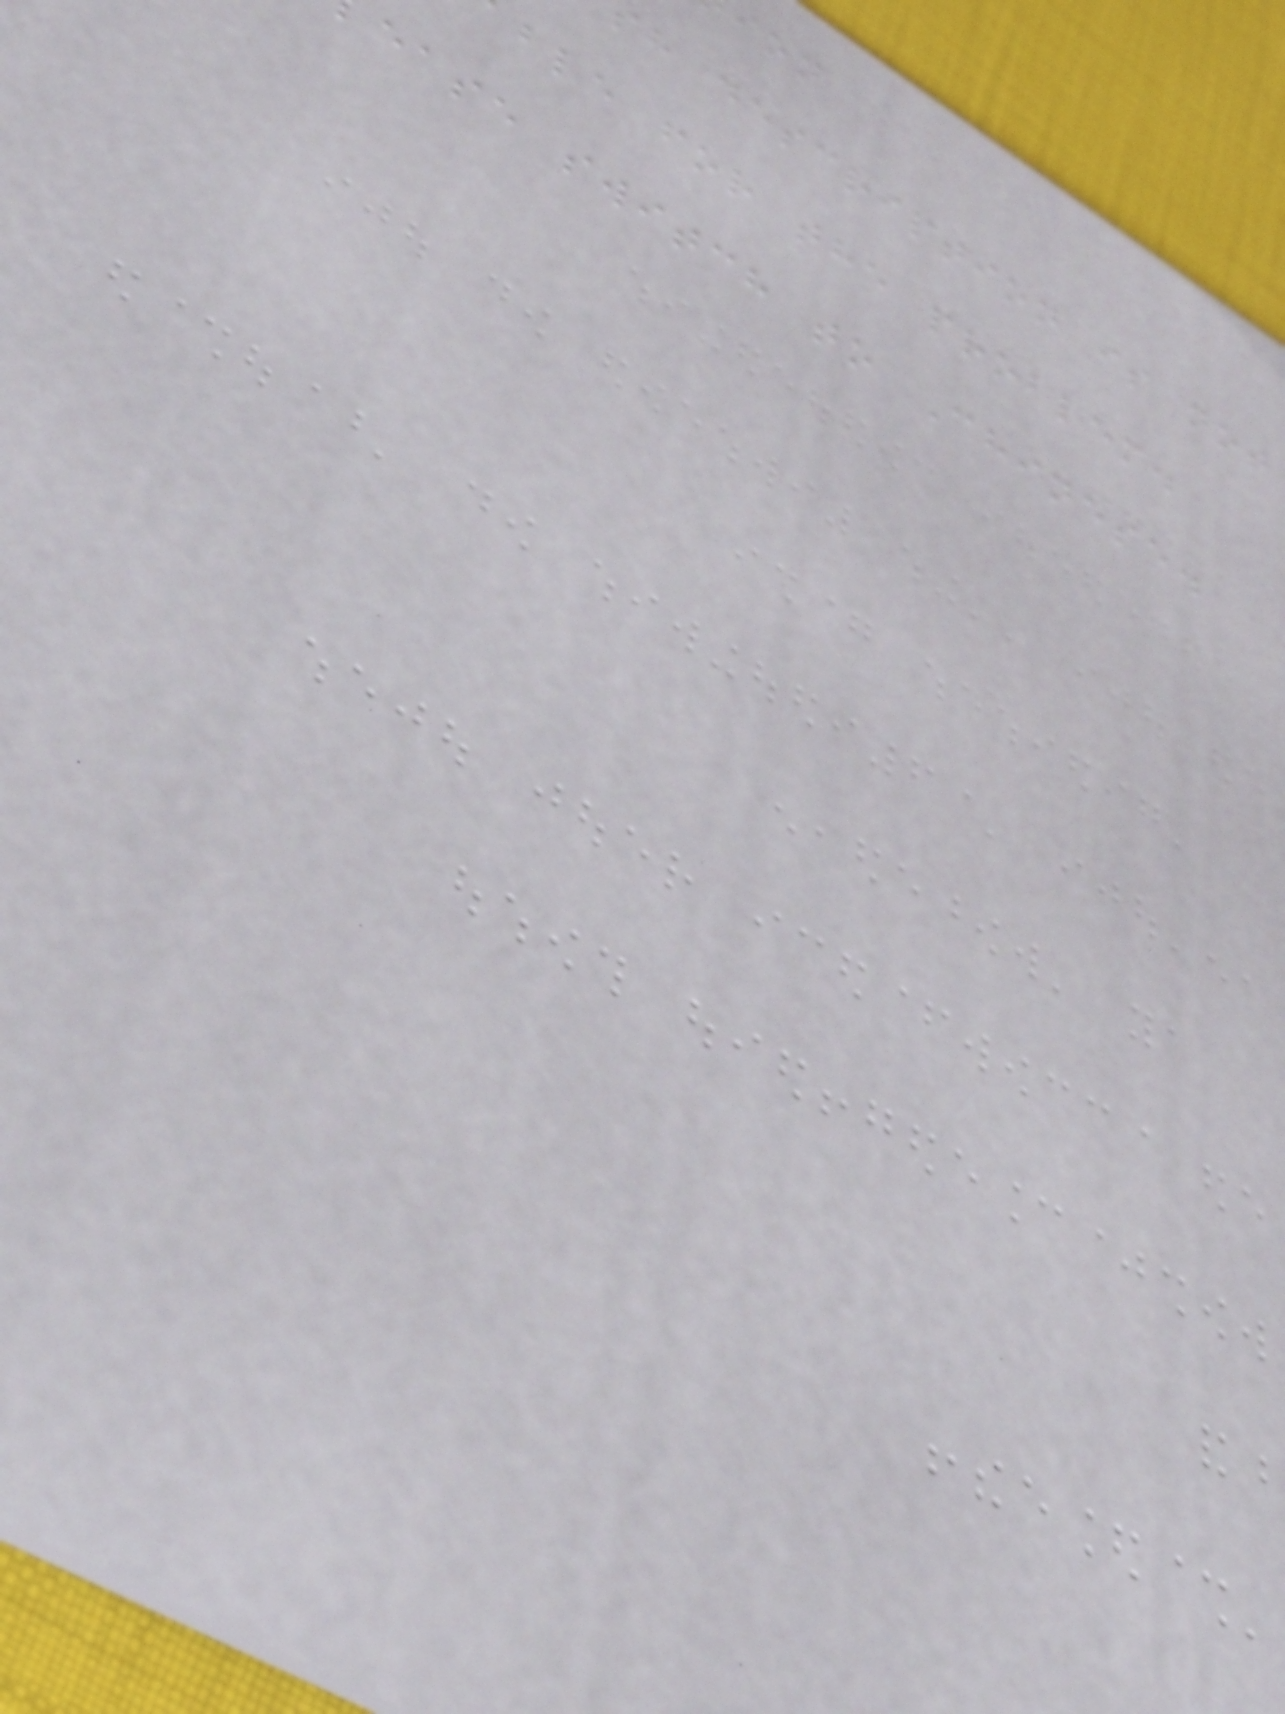sh description is not
ble for the problem.
ease switch to Chinese.
